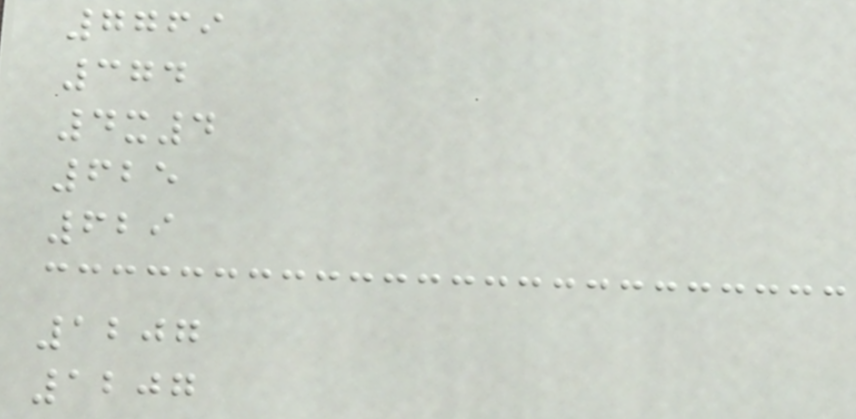7769
374
4x4
625
629
1207
1207
